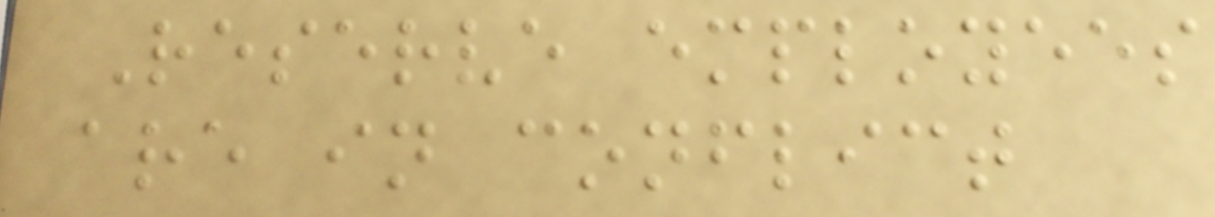Reserve employees
are in conflict
